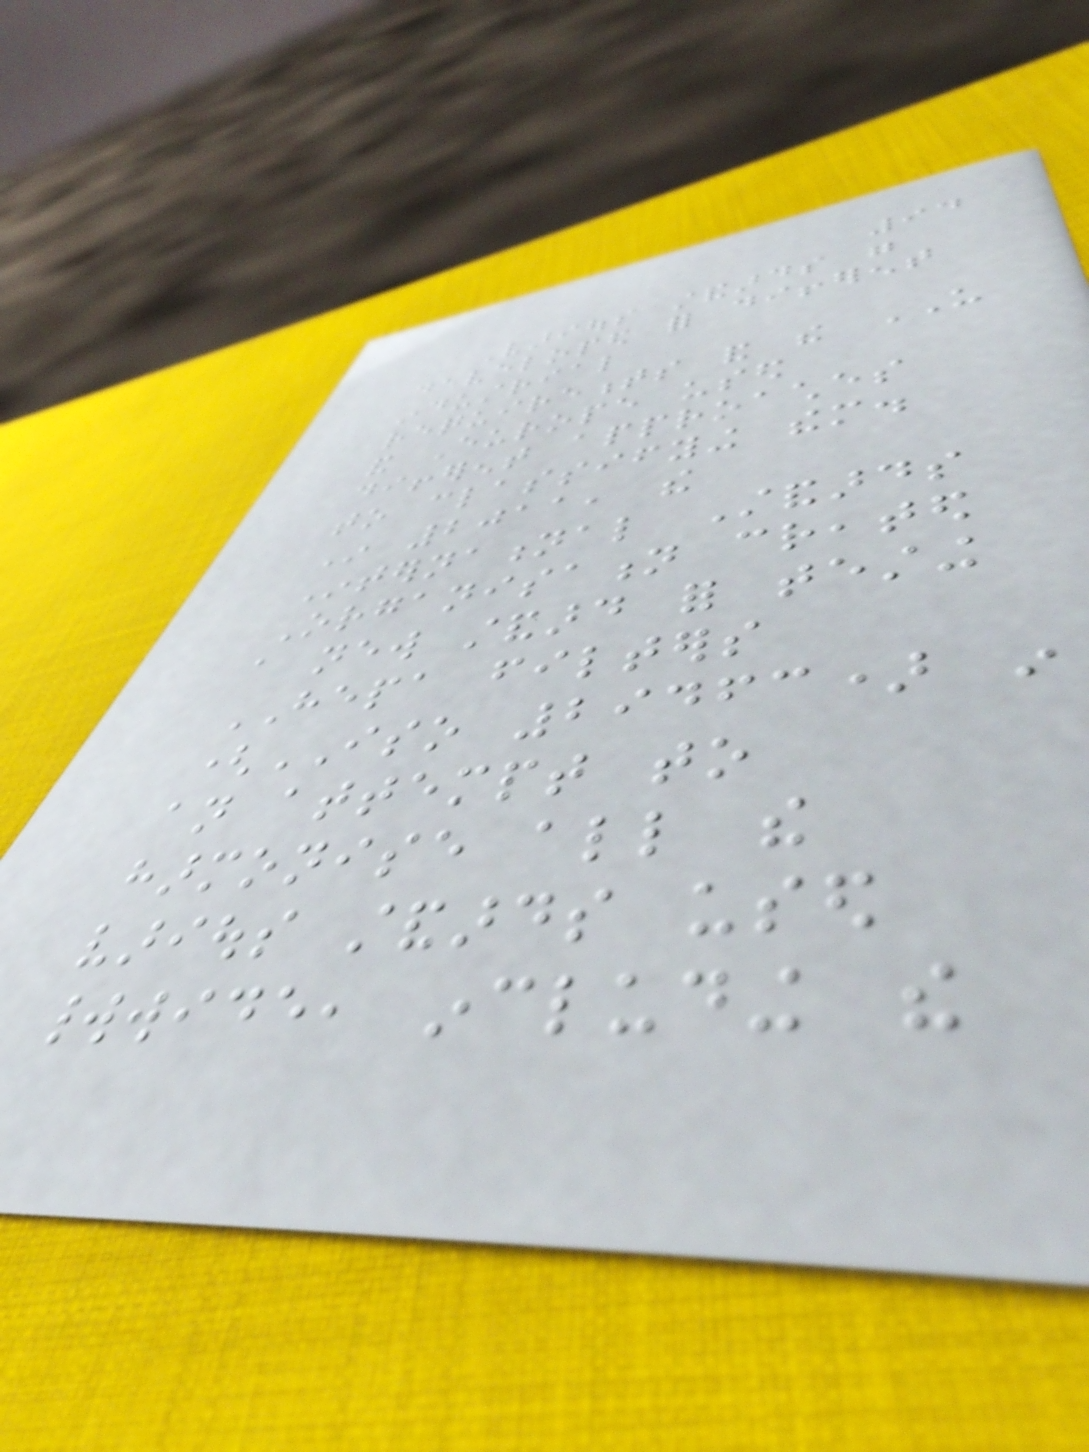94
Various standards were
developed for different
industrial
requirements and the US
and Europe used
different approaches
to classifying them.
In 2011, the
International Standards
Organisation created
a new standard for testing
HEPA filters
(ISO 29463) in
an attempt to
harmonise all the
various standards used
worldwide, including the
